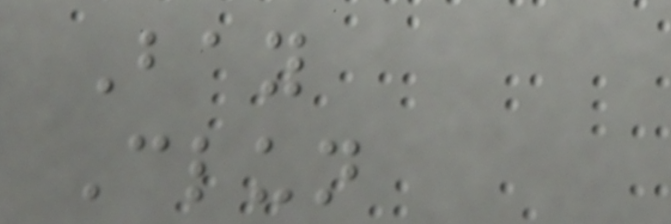Bay
Clun
